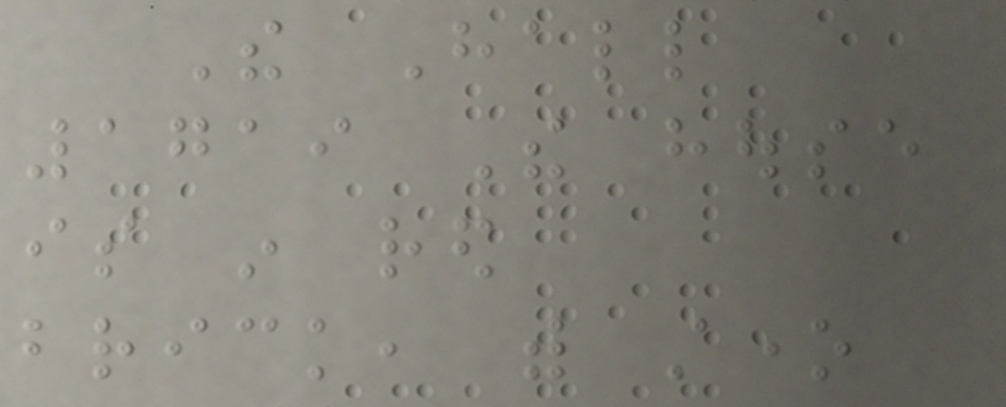The Hall
1719 The house
is in red
brick, with stone
